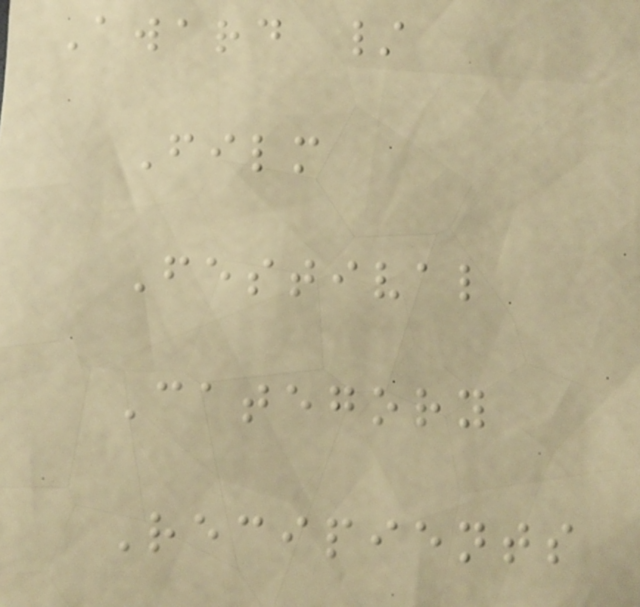Award /
Film
Festival
Category
Recipients
